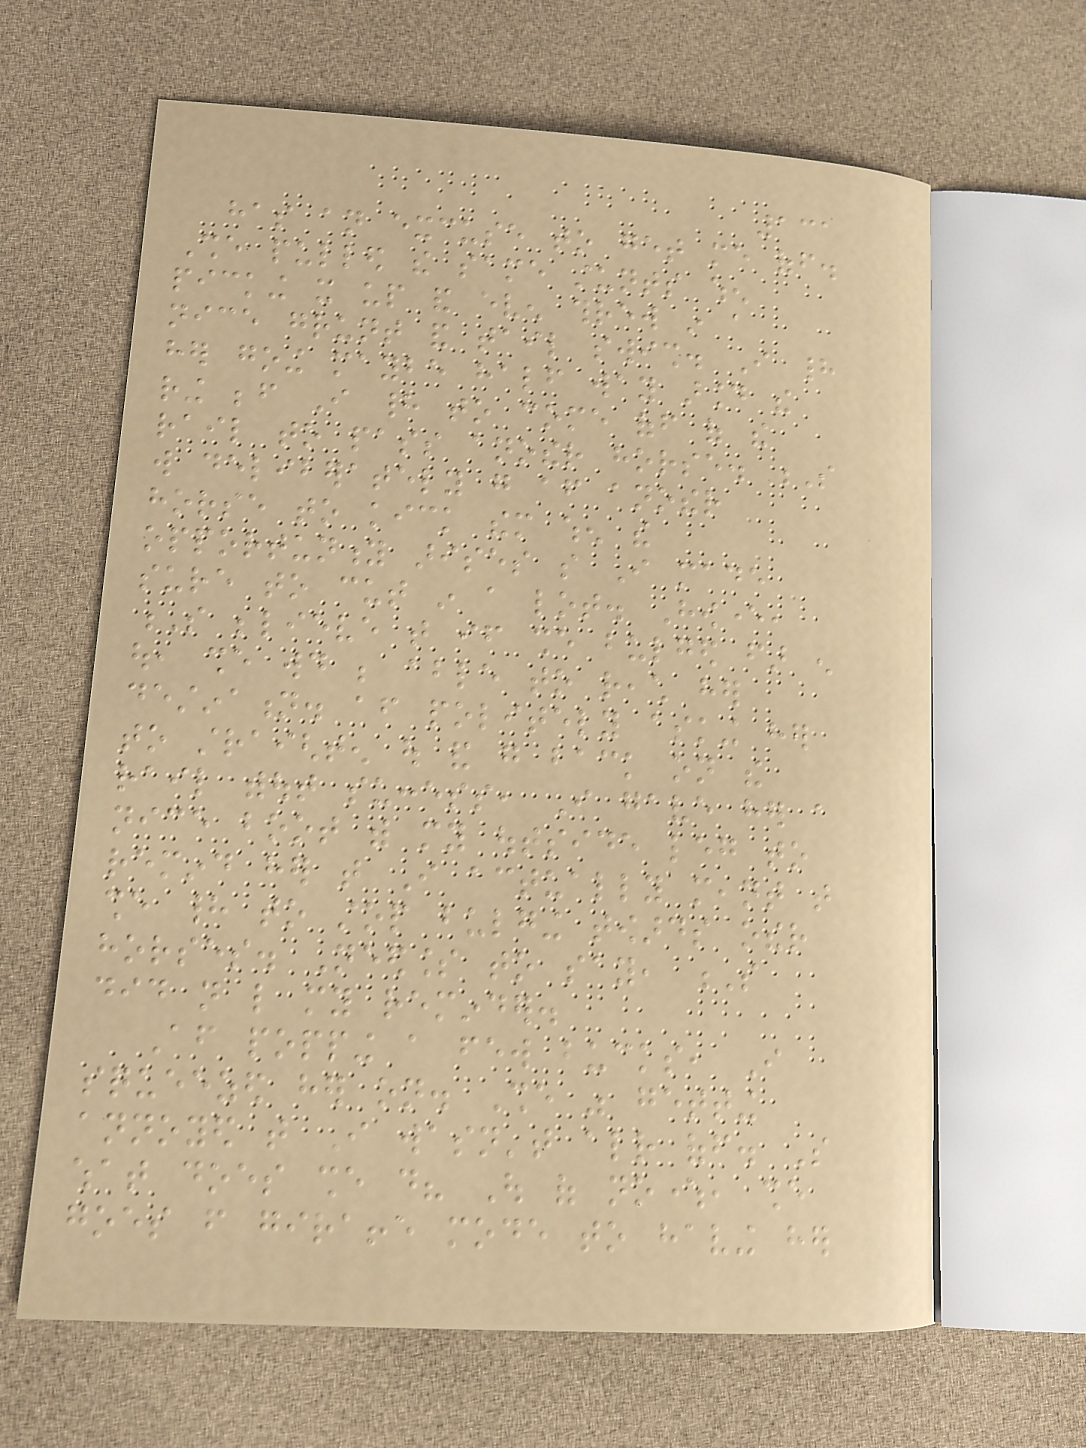131
has an excuse to get me off.
She pulled the same stunts when
picking it up and even threw in a
nice grunt and tail swish. I had
her going maybe half way around the
ring before I had to come off of the
rail to pass another horse. S
will deliberately go after another
horse to kick them when the
opportunity arises so I made
sure to cut in a lot. However,
S believe that if she bulged far enough
out, she would be able to reach her
destination. after politely asking her
to straighten out and go back on the
rail without success, I gave her a
nice boot with my outside leg to
remind her that I actually meant that
she had to stop bulging towards other
horses. Needless to say, S
did not like my reminder.
After popping a few bucks, I
squeezed her on. She was getting
annoyed that I wasn't already off. So
what does she do? Out of nowhere, she
goes from giraffe mode to having her
